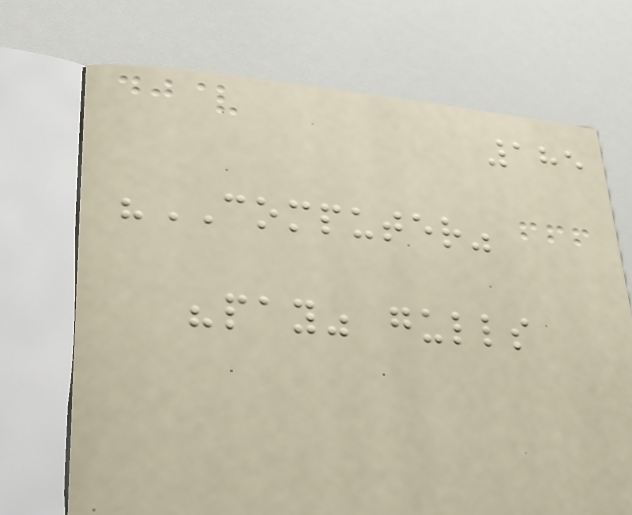185
"COMPUTER"
"pay" gulls
